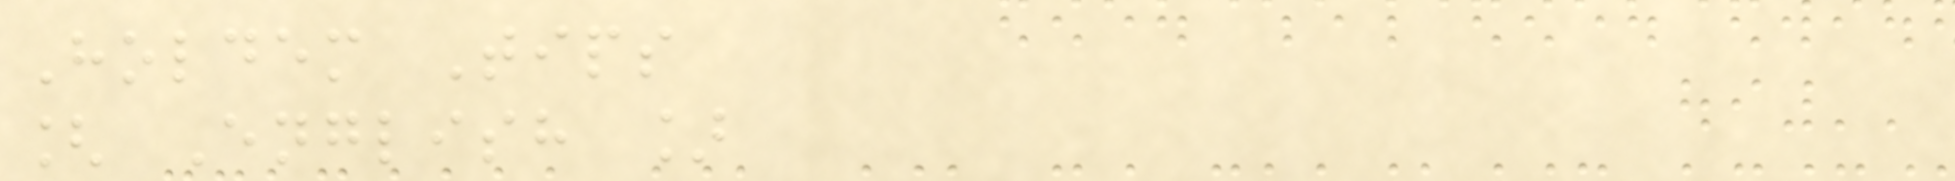Holdem Tips
[ English ]
